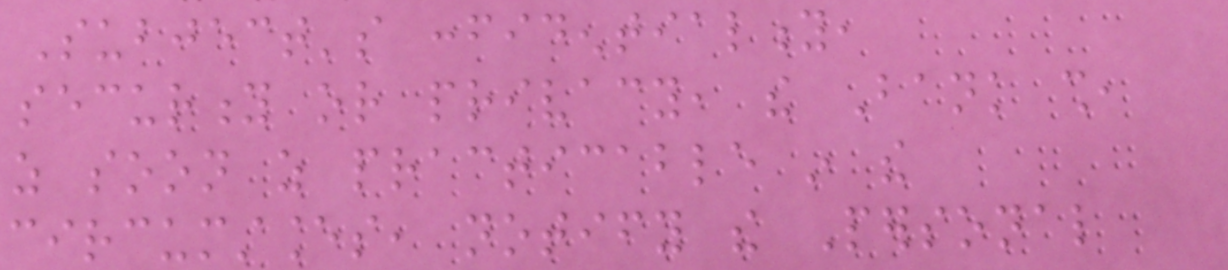Subject's confidentiality,
security or privacy, the Bank shall,
as soon as practicable in the
circumstances, notify the Personal
